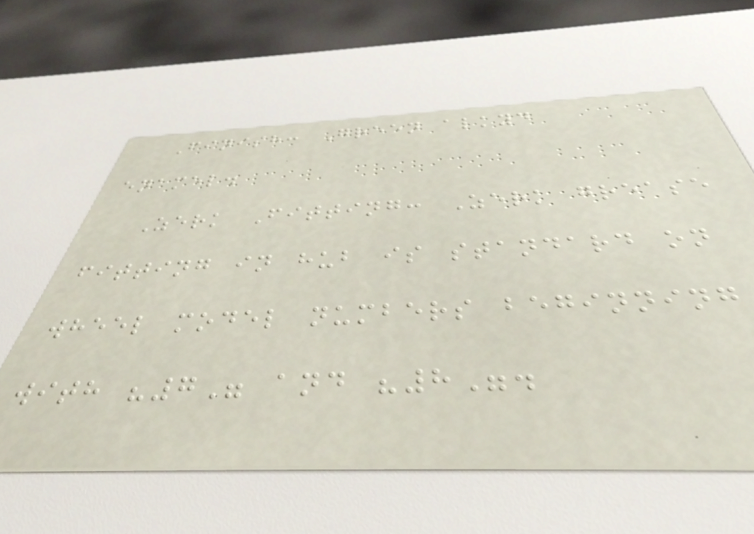Finish: Green alkyd
enamel.
Zerk Fitting: Zerk grease
fitting in hub is standard on
wheel model numbers beginning
with "7" and "8".
